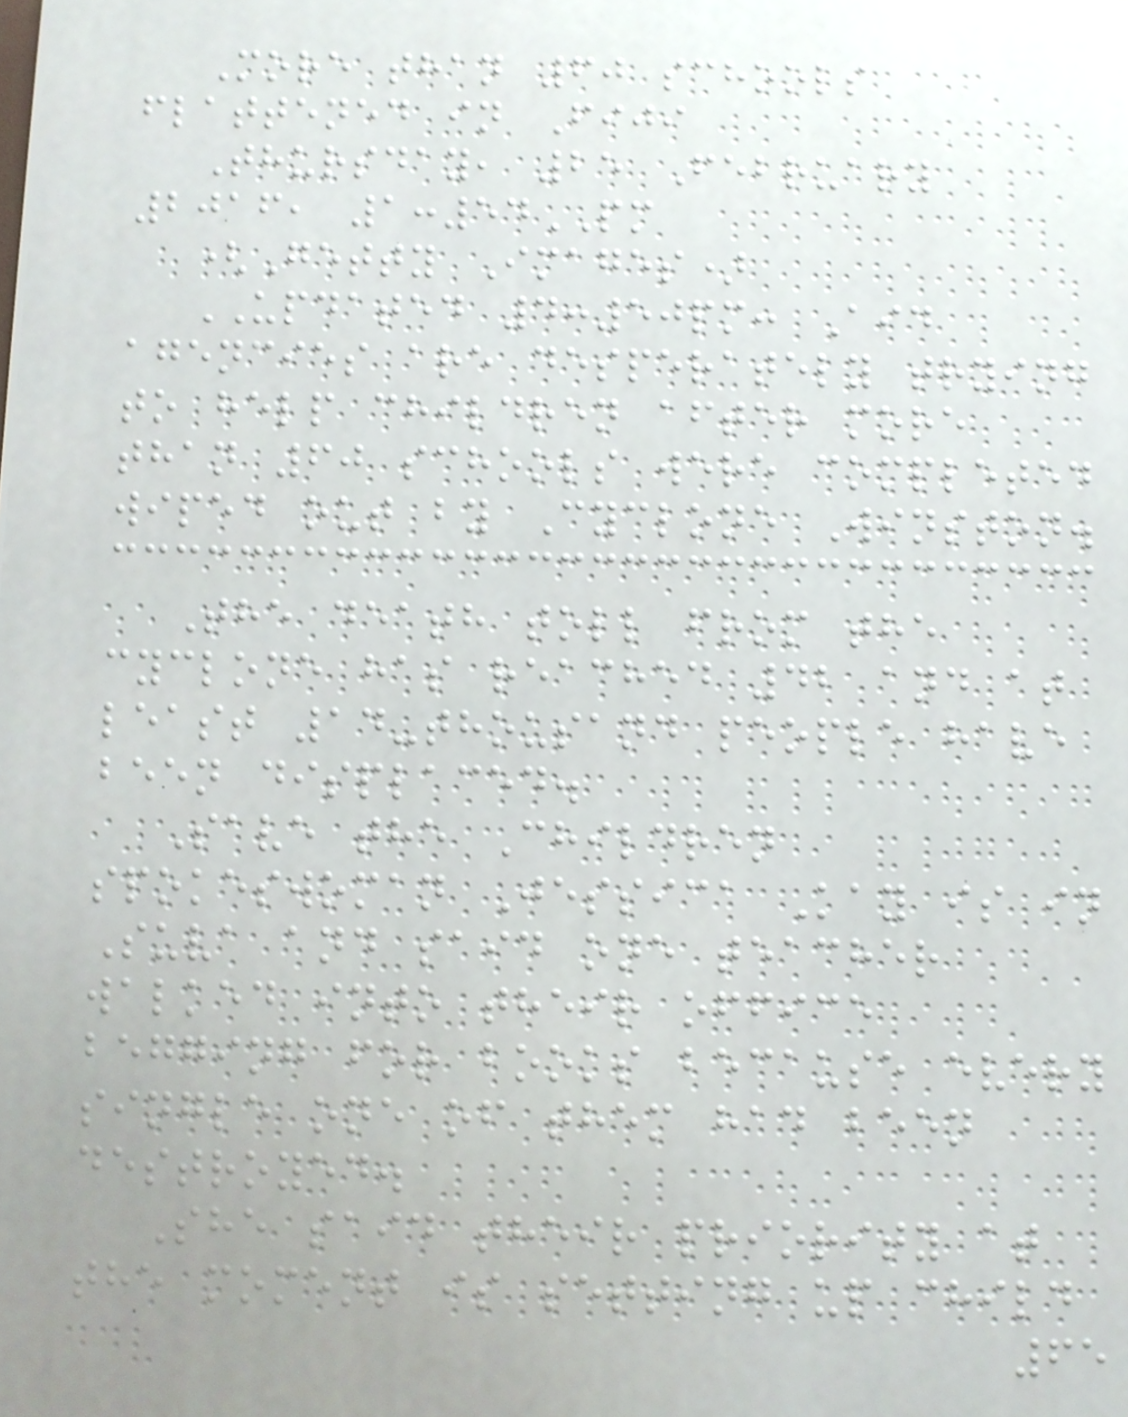More than 60 schools
flattened in Fiji
Thursday, 25 February
2016, 1:54PM
(Getty Images)
UPDATED 4:50pm: Aid
agencies are desperately trying
to help children after more
than 60 schools were completed
wiped out by Cyclone Winston.
The death toll from the
cyclone has reached 42 and at
least 14-thousand people have
been displaced.
Save the Children
spokeswoman Jessica Kay is in
Suva and said one teacher
walked into their office
begging for books because every
single one of them had been
destroyed.
She said their priority at
the moment is setting up child
65
